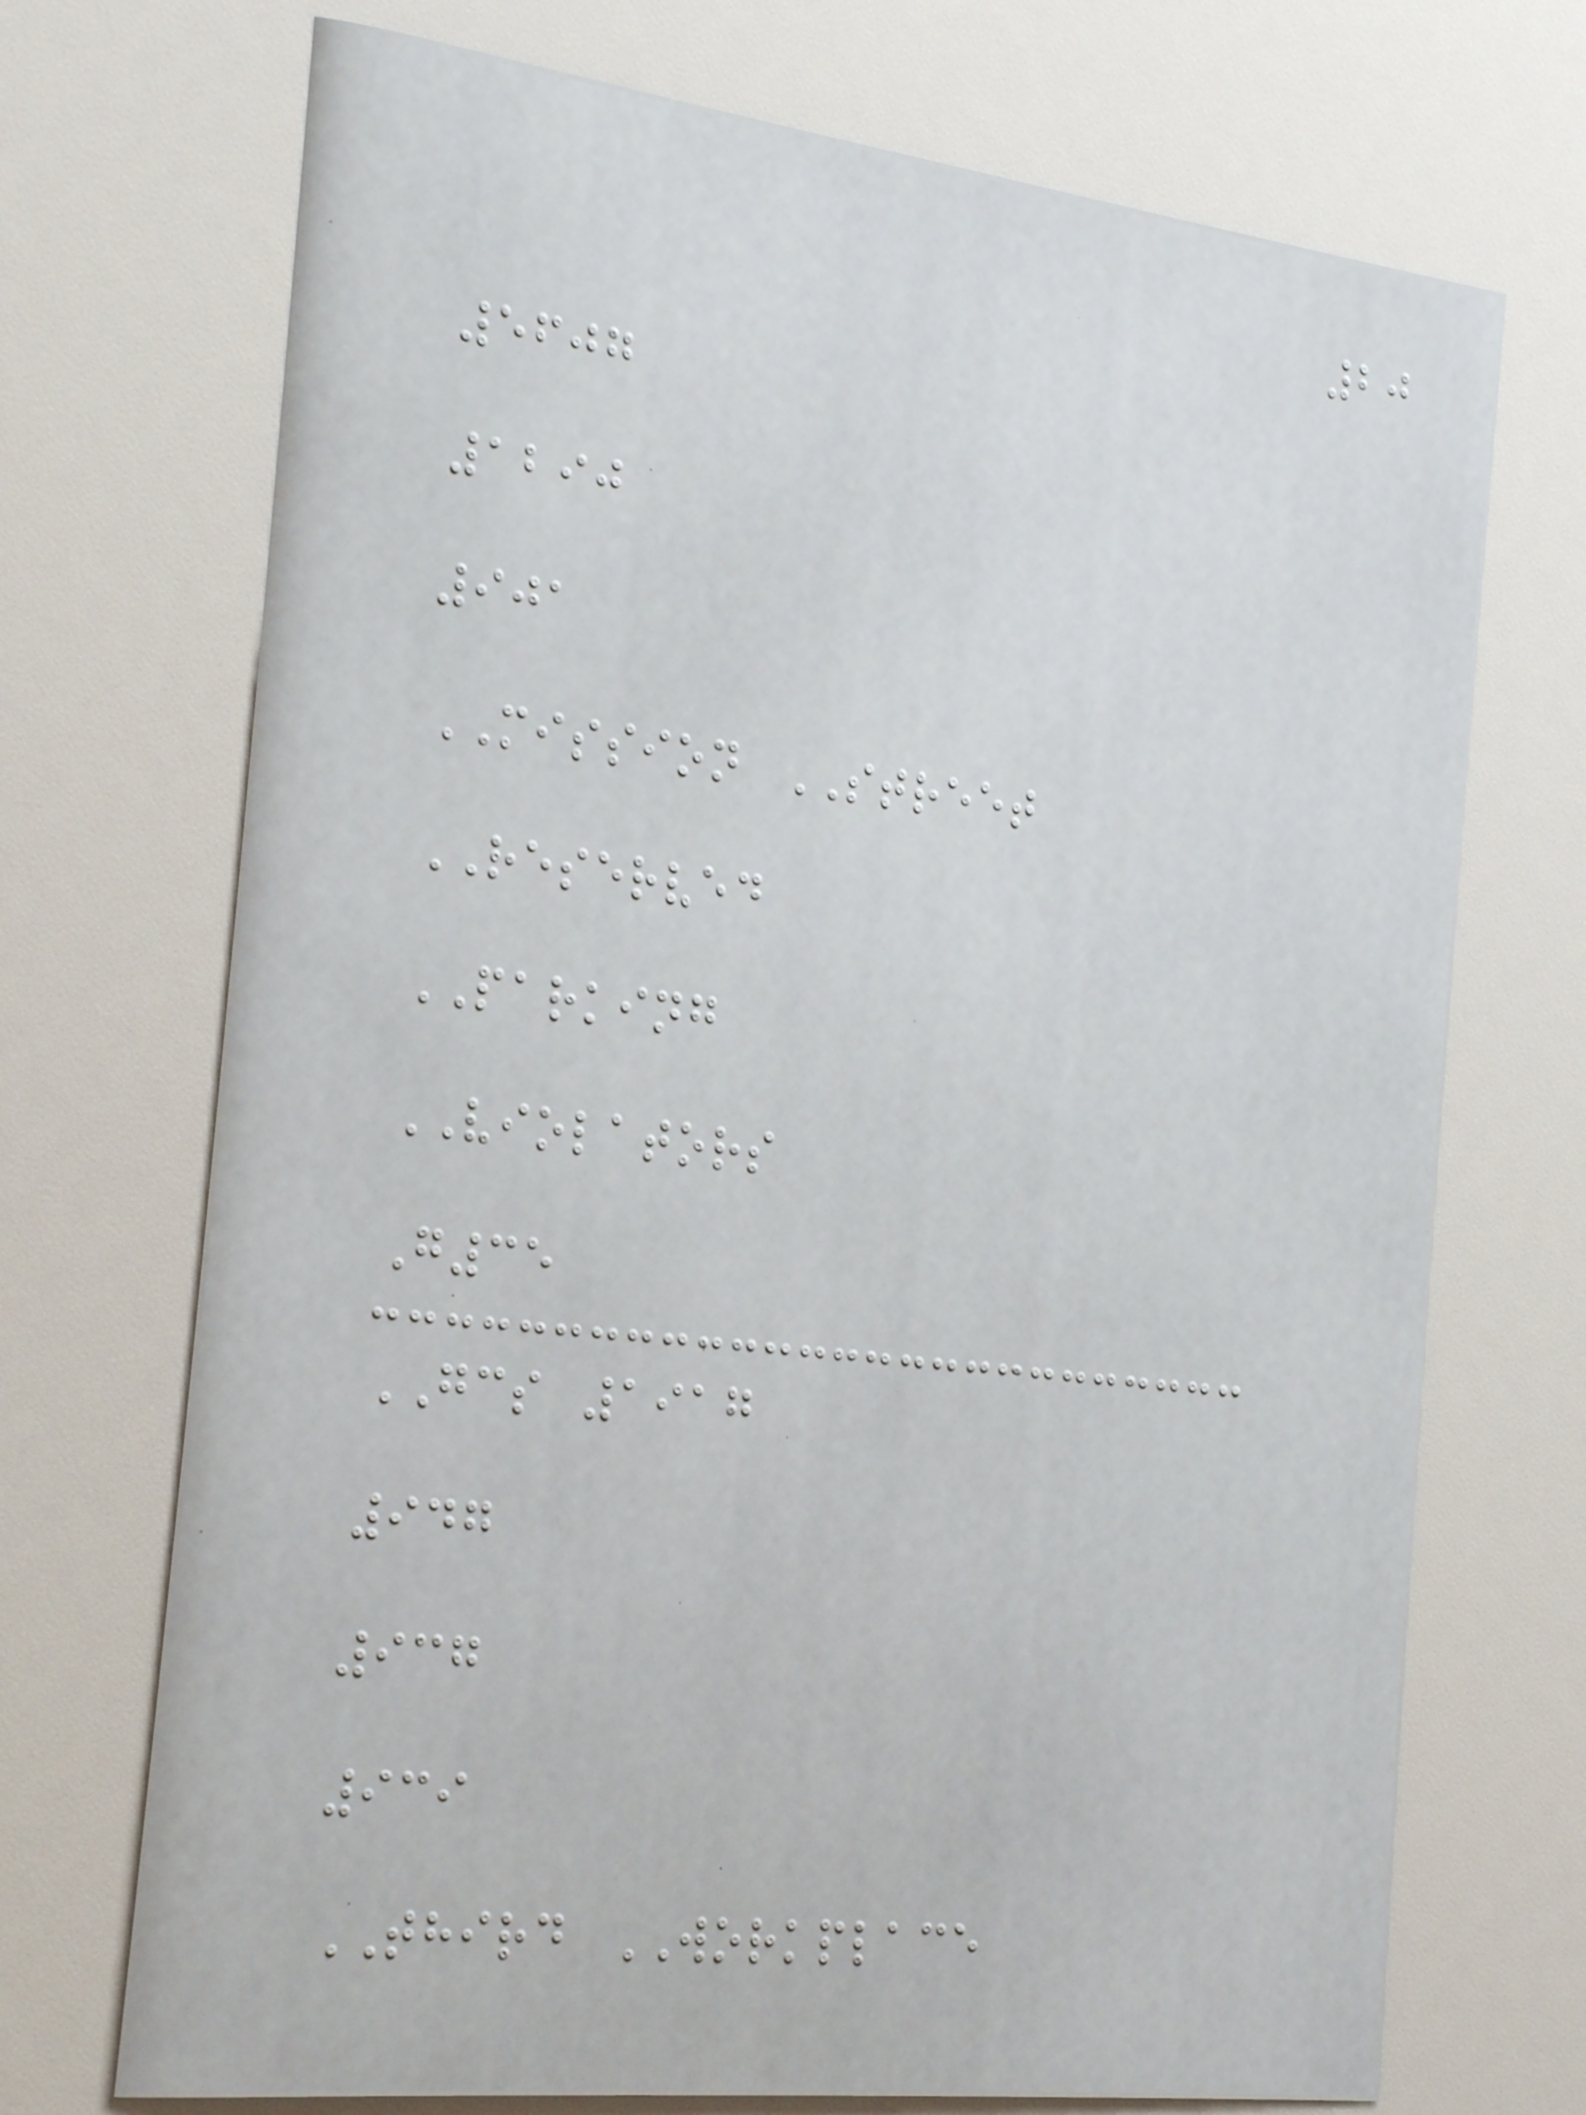20
5607
1290
901
MISSION STREET
RESERVED
PARKING
VIOLATORS
G35
GCS 1917
947
937
939
THIRD WORKPLACE
